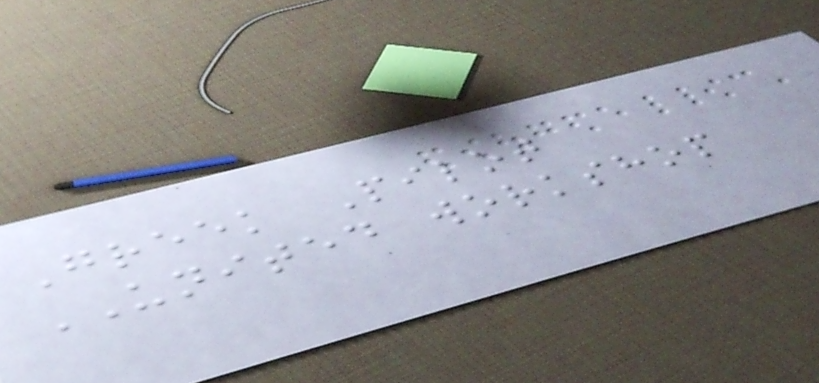Greek Pilot
UNITED workshop
